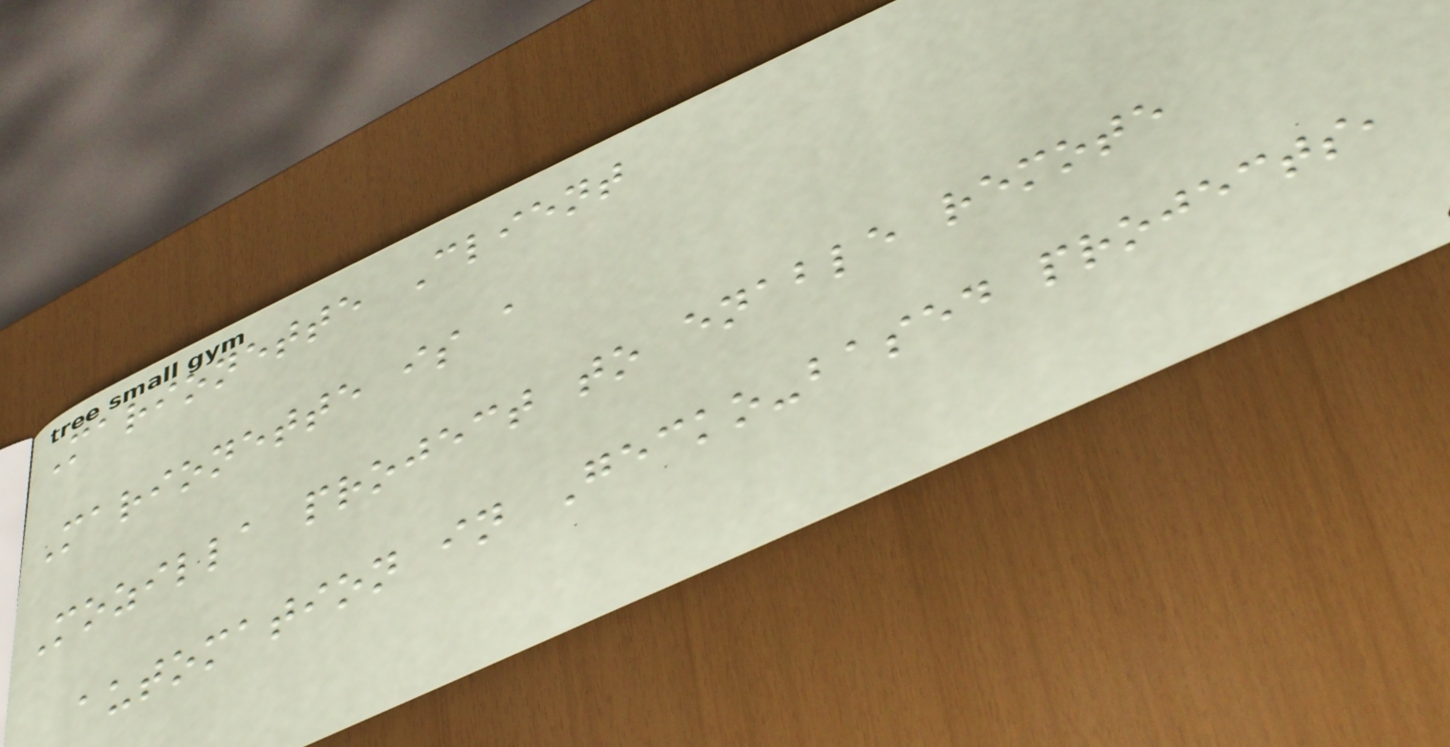Marionette Client
Marionette is a
Mozilla project to enable remote
automation in Gecko-based projects,
